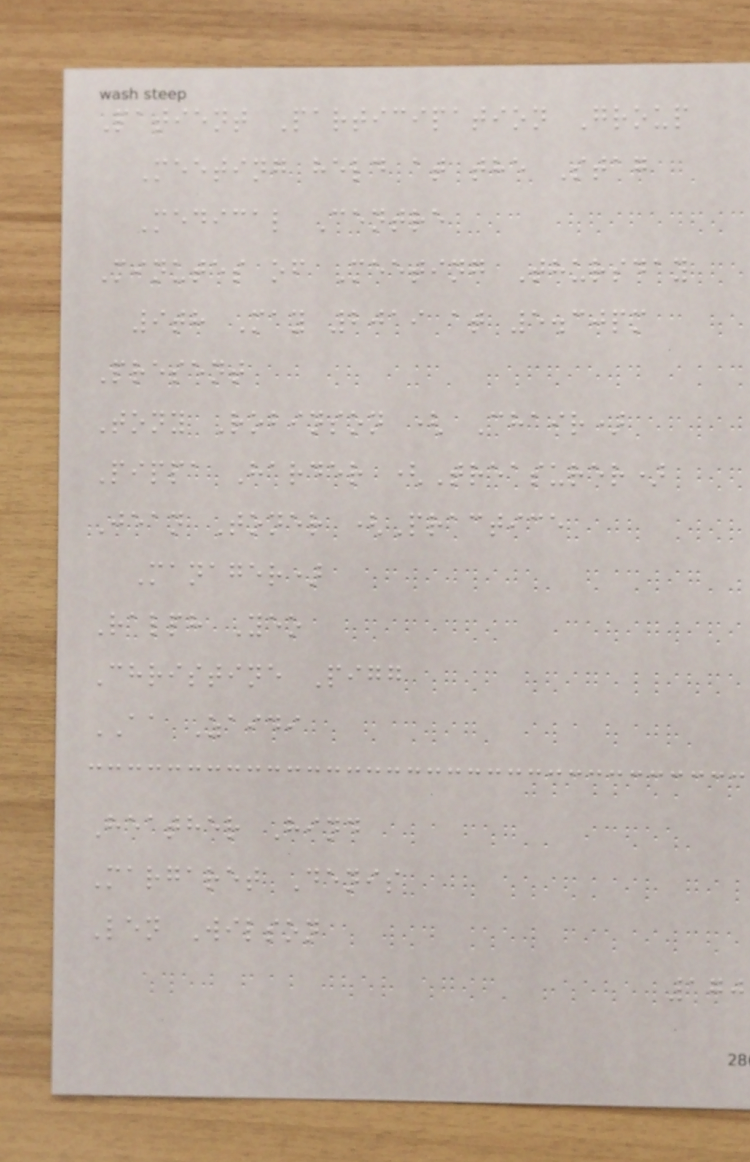Patient Participation Group
Meeting held at the Stag
Medical Centre
Minutes of Meeting Thursday
9th May 2019 at 5.30pm
Present
Tony Robinson ( Chair)
Pippa Harder (Treasurer)
Jean Toner (Practice
Manager)
Ralph Yeo
Christine Pigg
AA Zaidi
Heather Hind
Margaret Denis
Len Wilson
170
